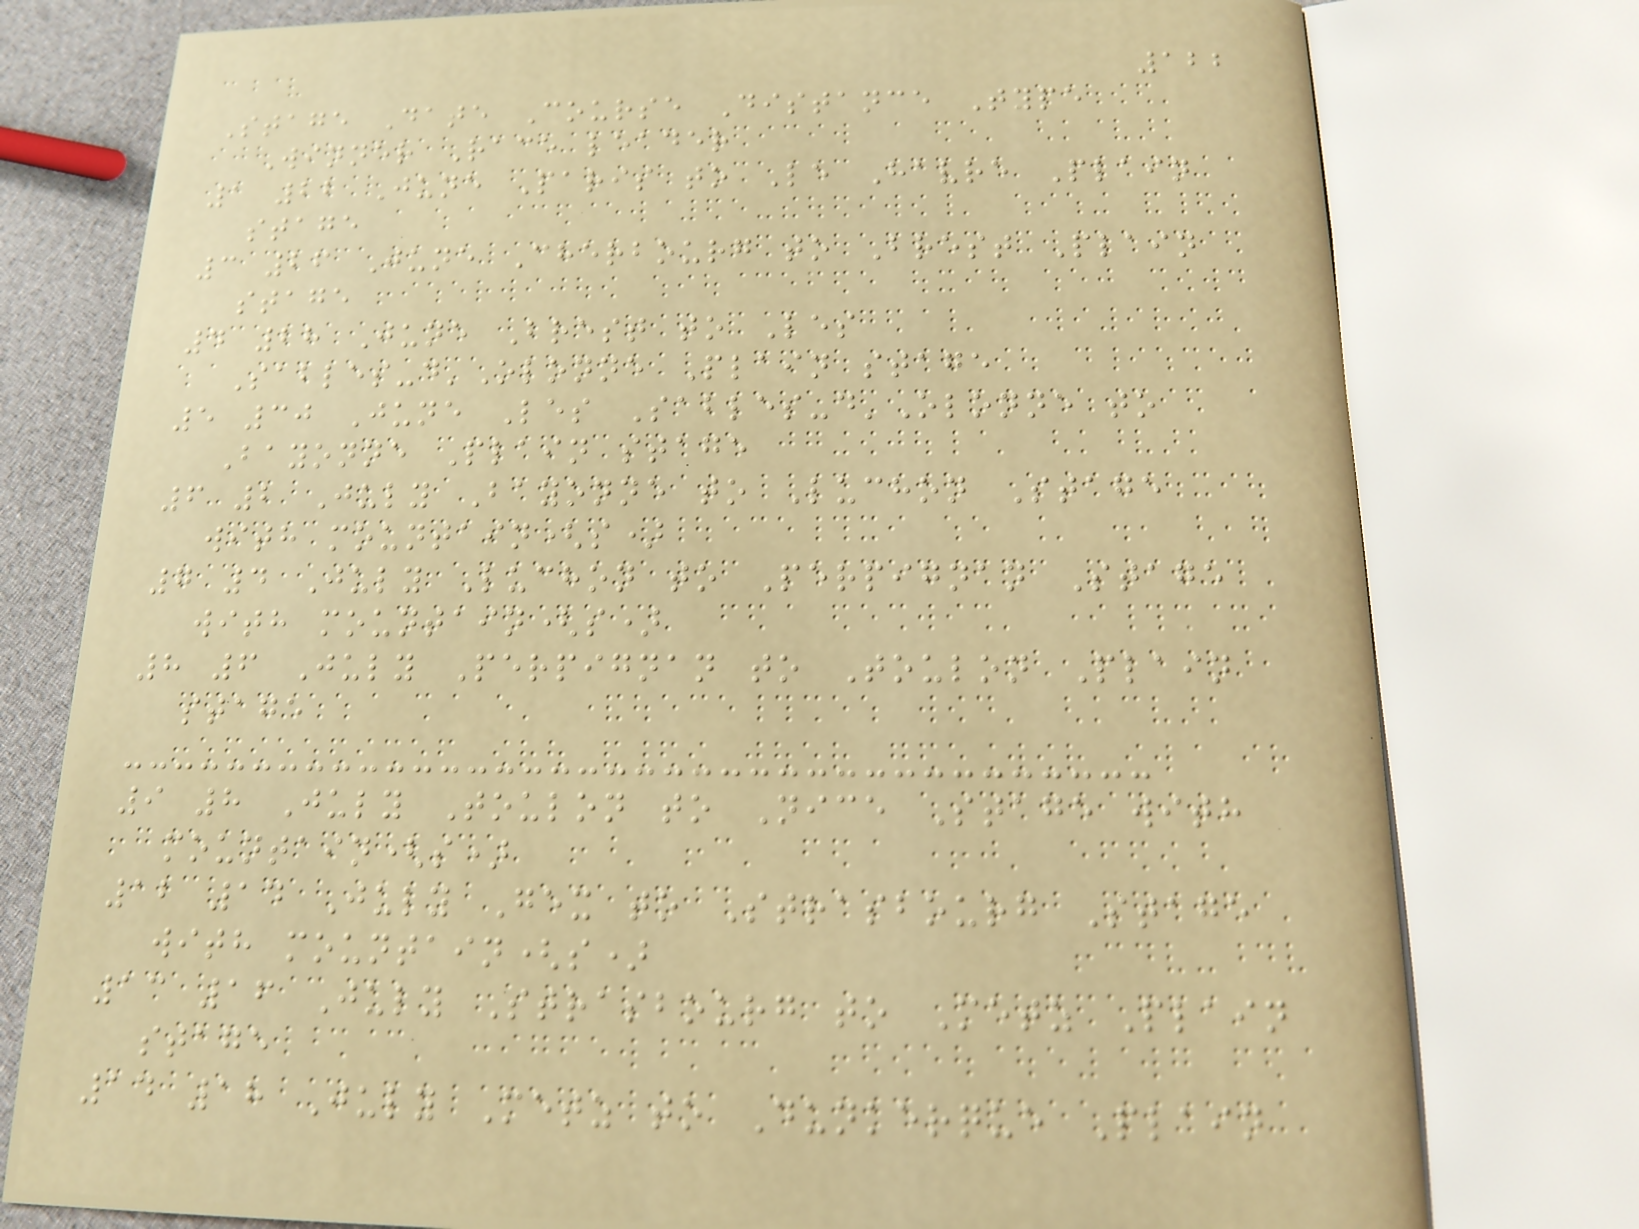122
Stage Date Course Distance Type
Winner Race leader
1 22 June Paris to Le Havre Plain
stage
3 26 June Cherbourg to Brest Plain
stage
4 28 June Brest to Les
Sables-d'Olonne Plain stage
5 30 June Les Sables-d'Olonne to
Bayonne Plain stage
6 2 July Bayonne to Luchon Stage
with mountain(s)
7 4 July Luchon to Perpignan Stage
with mountain(s)
8 6 July Perpignan to Toulon Plain
stage
9 8 July Toulon to Nice Stage with
mountain(s)
12 14 July Gex to Strasbourg Stage
with mountain(s)
13 16 July Strasbourg to Metz Plain
stage
14 18 July Metz to Dunkerque Plain
